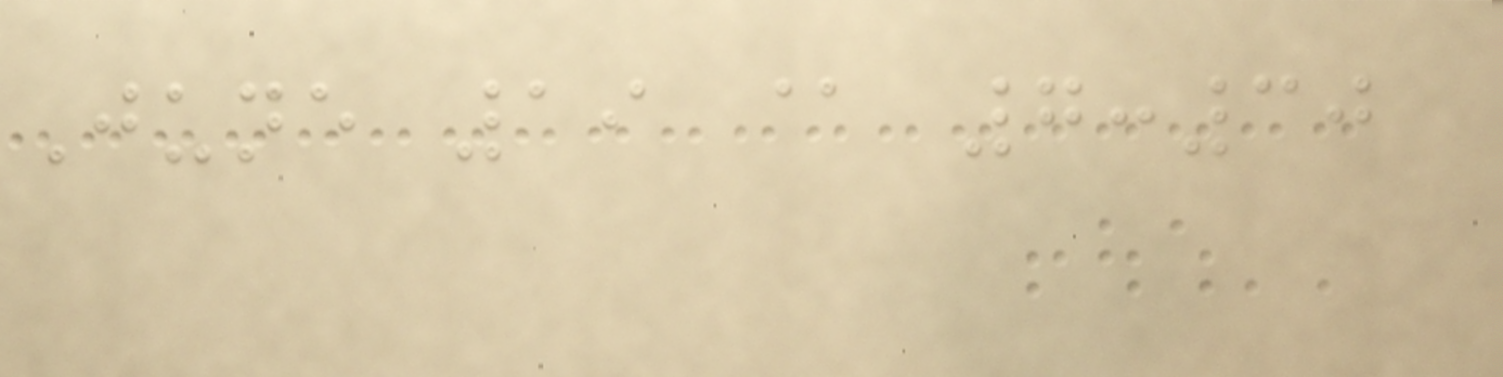June 19 @ 7:30
